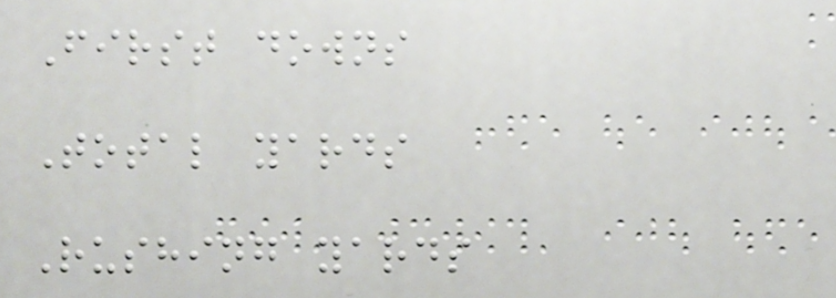First downs
Total yards
Rushing yards
